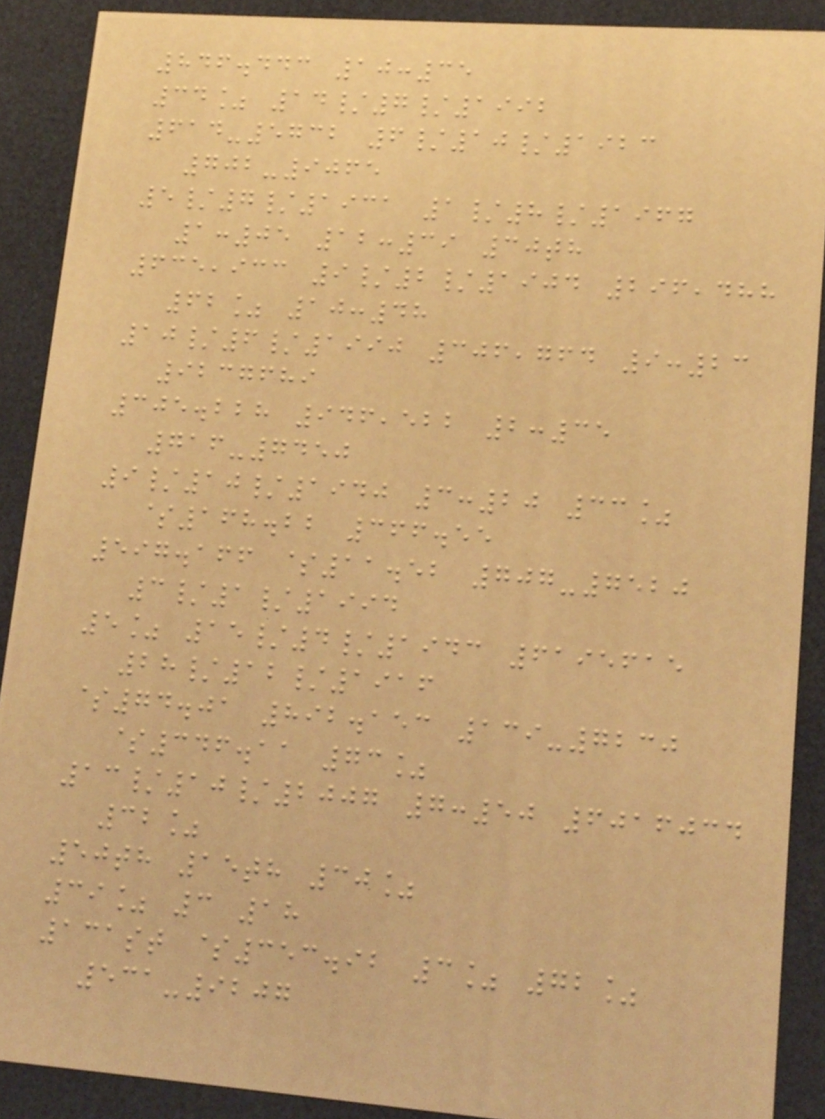846.443 10:35
34% 14/7/1992
614-5732 6/10/1923
702-9065
5/7/1931 1/8/1967
1:05 12:39 30th
635,933 9/2/1904 296,488
62% 10:48
10/6/1990 306,764 9:23
9237689
305.228 946,522 2:35
716-7450
9/10/1940 3:20 33%
$168.22 366.55
597.166 $11.52 707-7520
3/1/1994
5% 15/4/1943 6195615
28/12/1916
$74.01 892.153 139-7230
$346.11 73%
13/10/2007 7:50 6016034
32%
50th 15th 30%
39% 3 18
131st $353.92 3% 72%
531-9207
